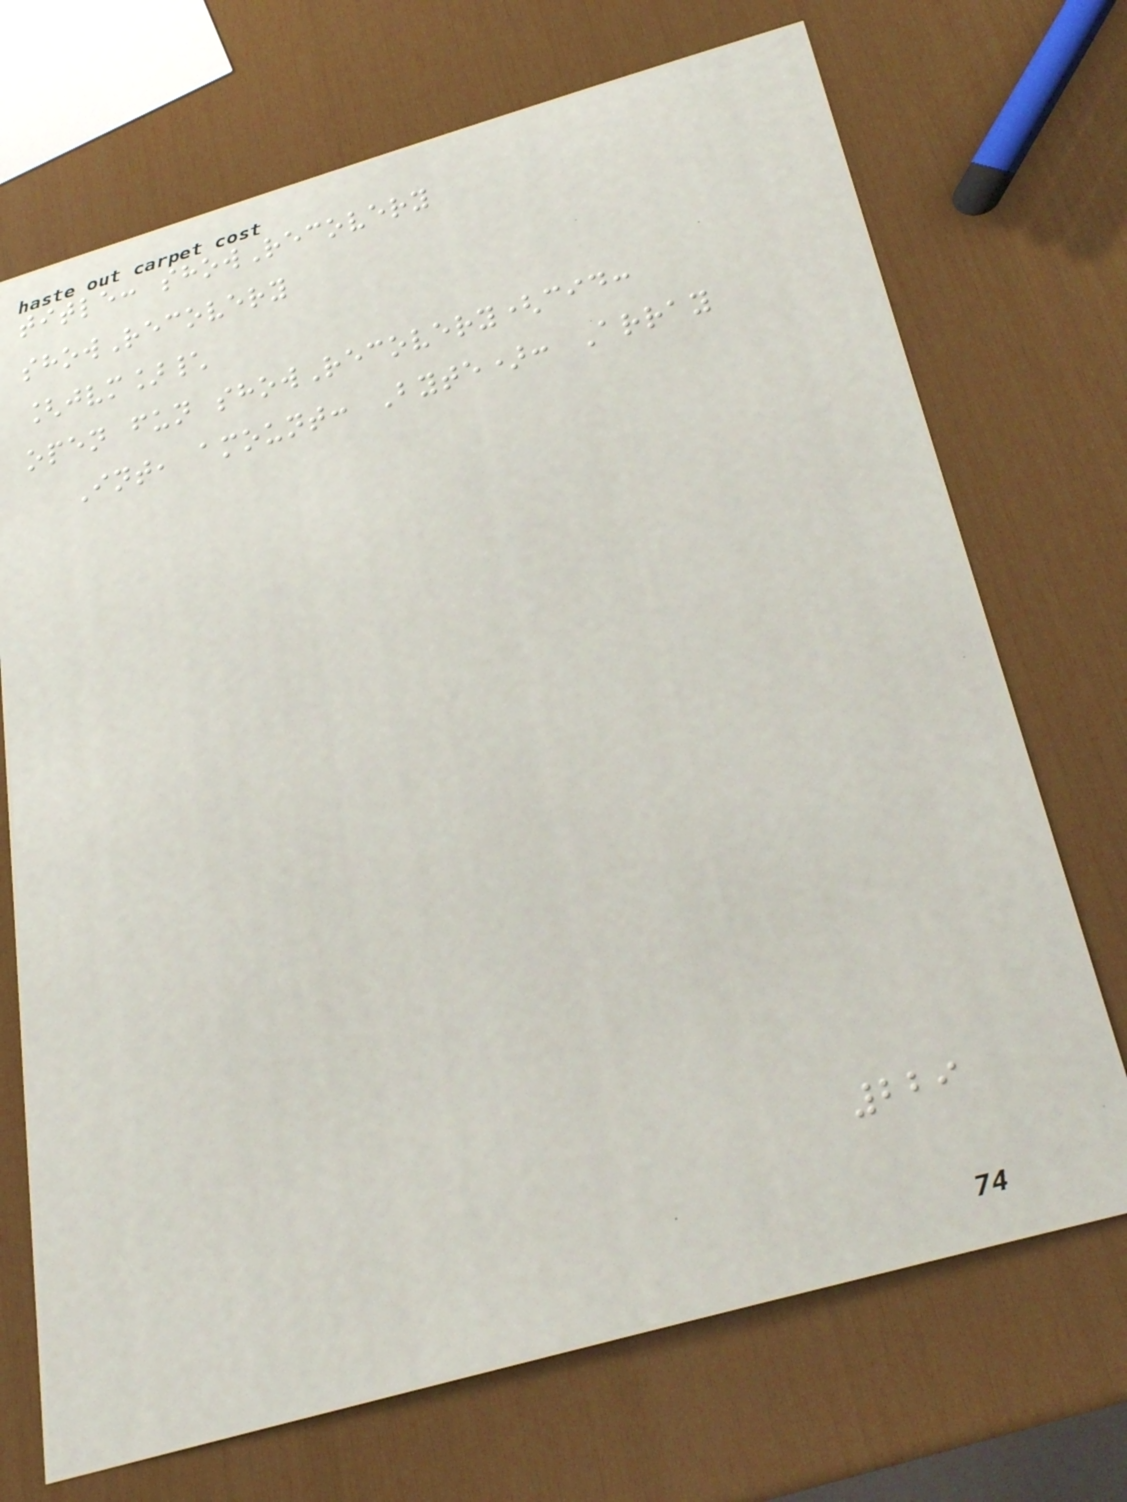title: showRecovery
showRecovery
[jvm]\
open fun showRecovery(cid:
Int, amount: Byte): Array
229
